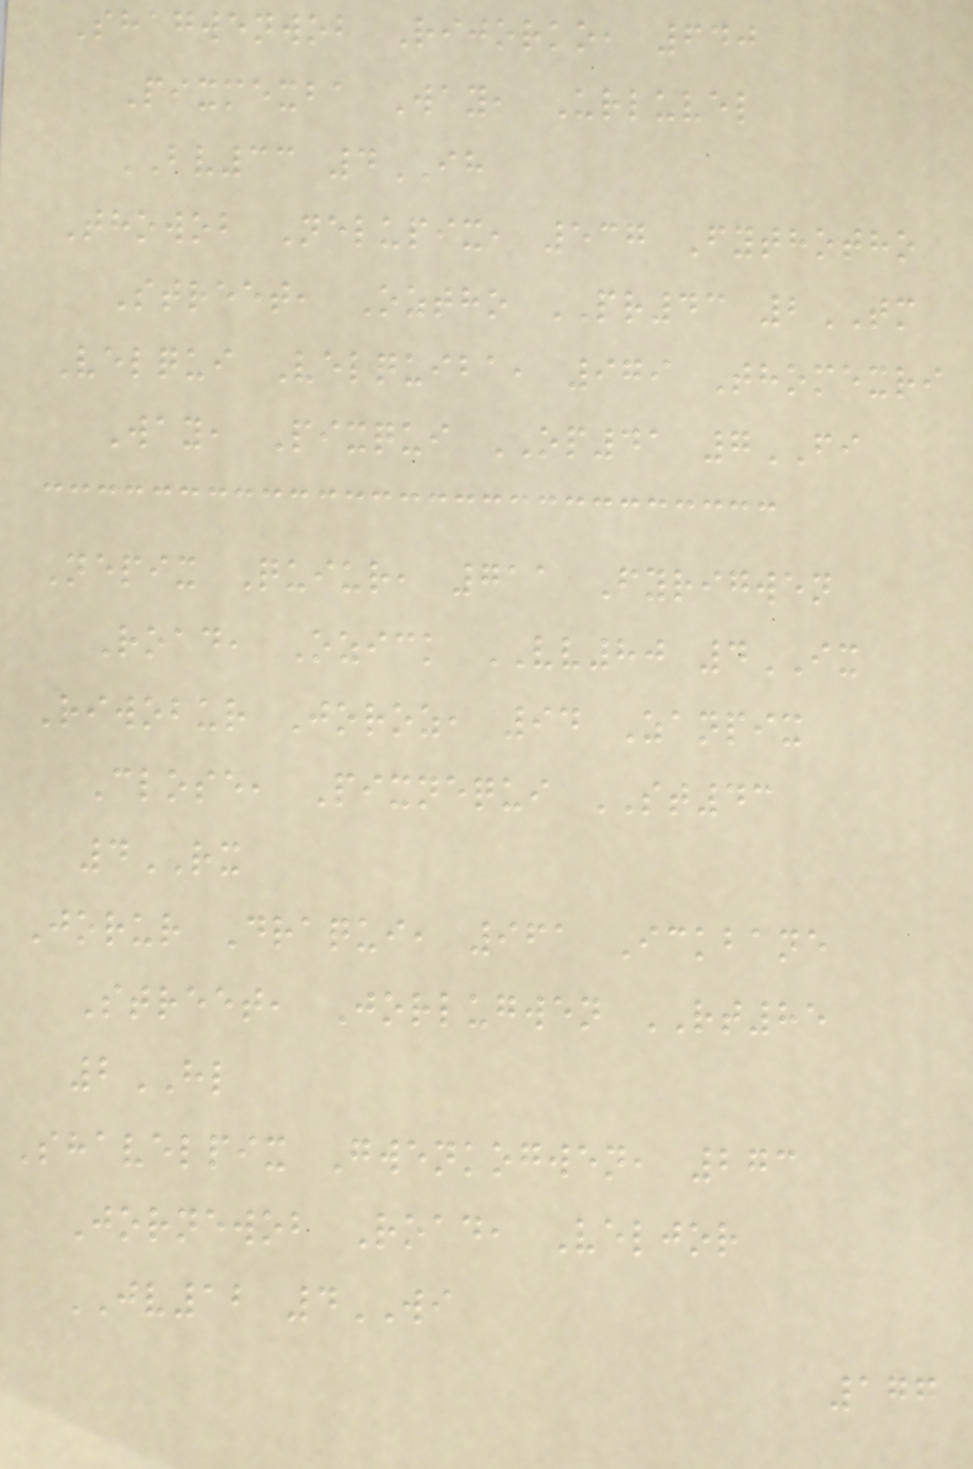Shagwenwob Rijorko, 640
Pixmexba Way, Urluvel
BV33 4IH
Thowob Nelupix, 537 Fythotho
Street, Oztho PR43 2TM
Velqui Velquiba, 979 Thomexri
Way, Pixqui OP41 7FI
Nepix Quiur, 711 Fyrigwen
Road, Ozick VV80 4IX
Riwobur Joroz, 94 Zanpix
Close, Pixnequi ST43
4RX
Jorur Draqui, 961 Ickbane
Street, Jorlugwen RT85
2HL
Shavelpix Gwenkogwen, 273
Jornewob Road, Veljor
JV12 4WI
177
